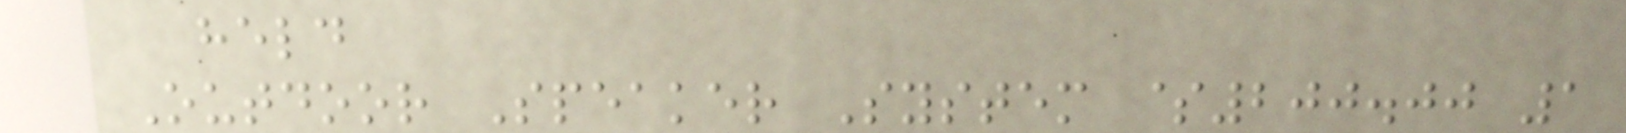held
Outdoor Speaker System $200.00 1
